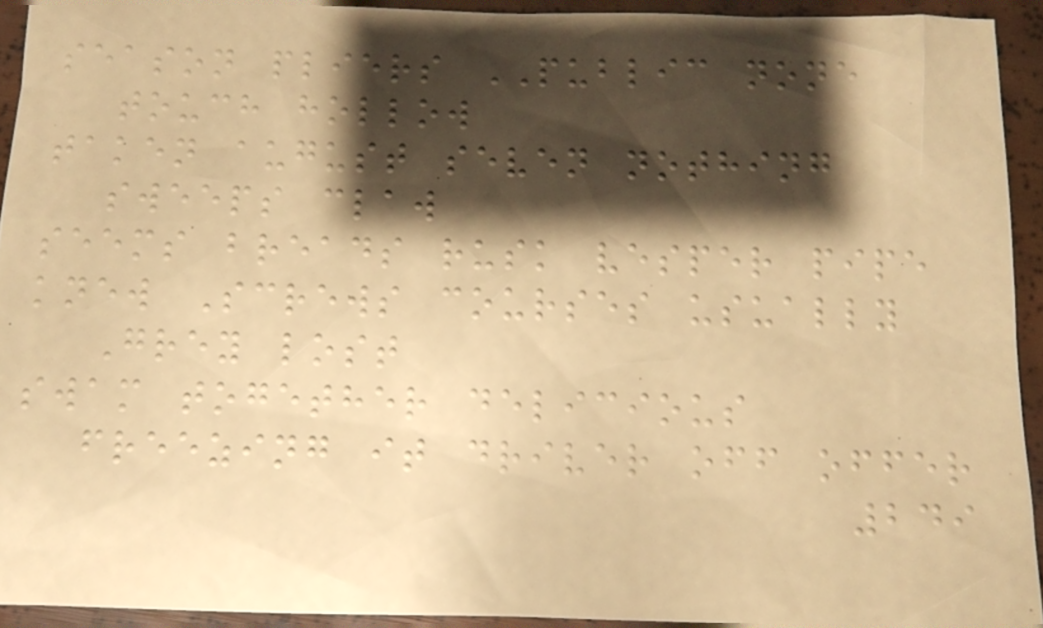season pliers PUBLIC none
touch hollow
taken august seven nothing
sweeps claw
seems breads rusk vesper pipe
knew Screws courses usually
Grey lost
swam together delicious
freezing it driver off offer
249
